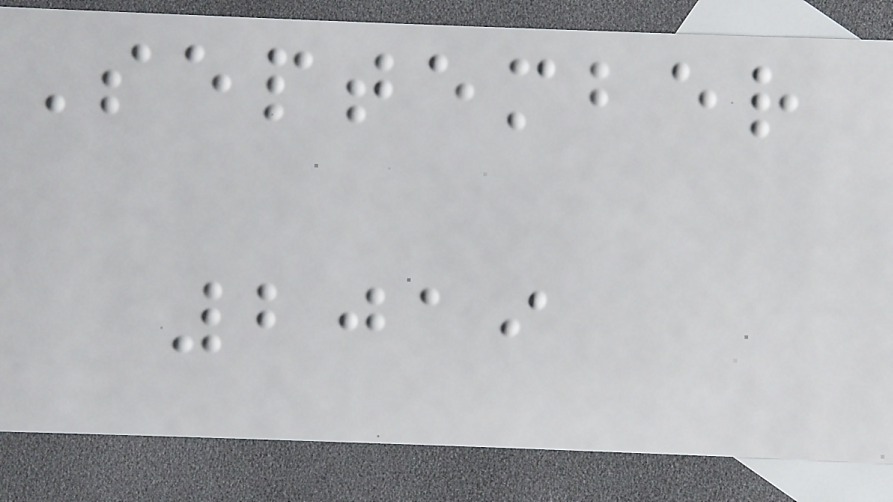September
2019
